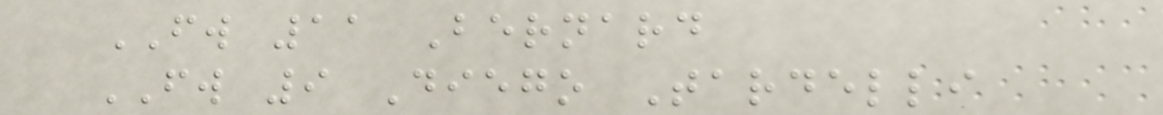FW 11 Bernard
FW 9 Diego Tardelli
